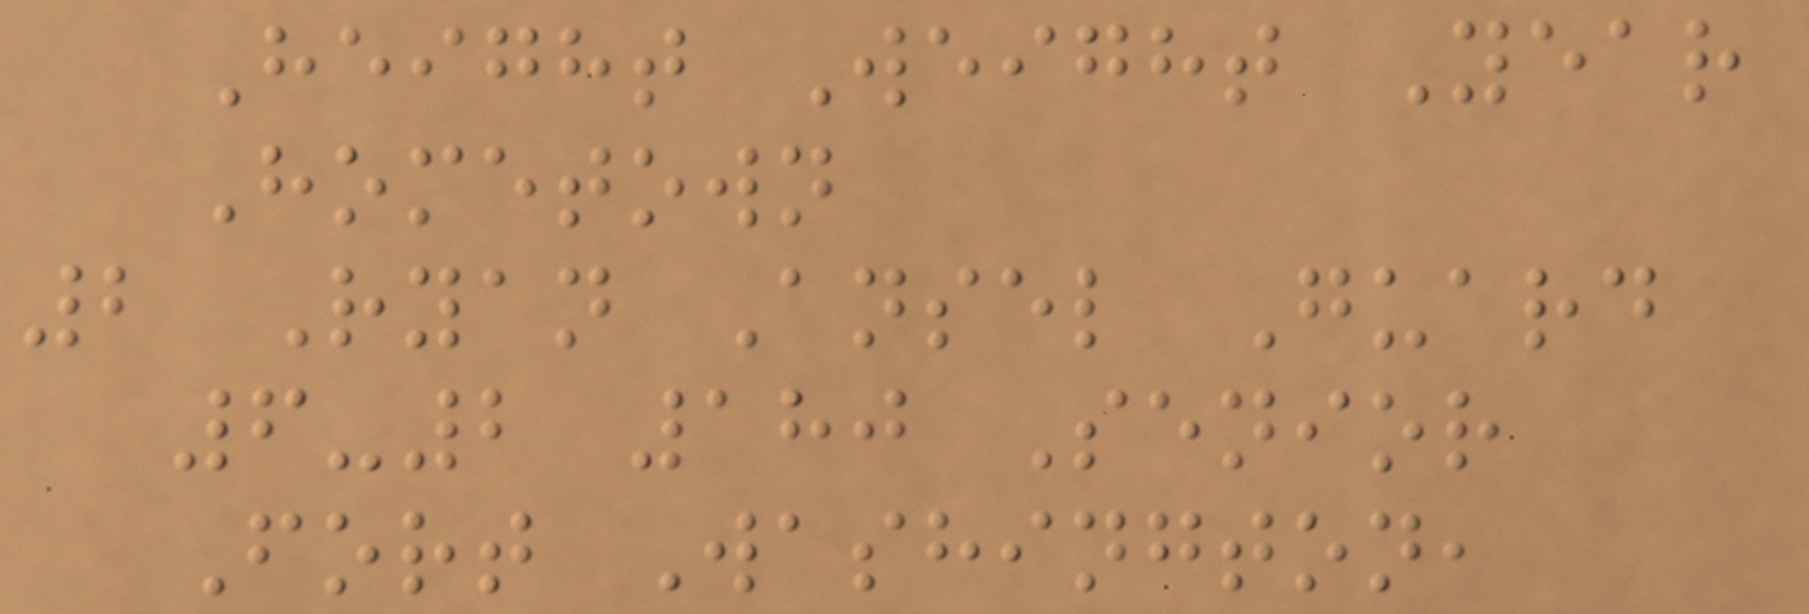Height Weight Year
Hometown
2 Ryan Ansel Guard
6-2 180 Senior
Fort Washington,
